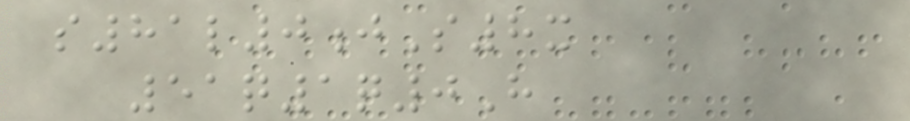s81l0jS8x
51q1q0H
